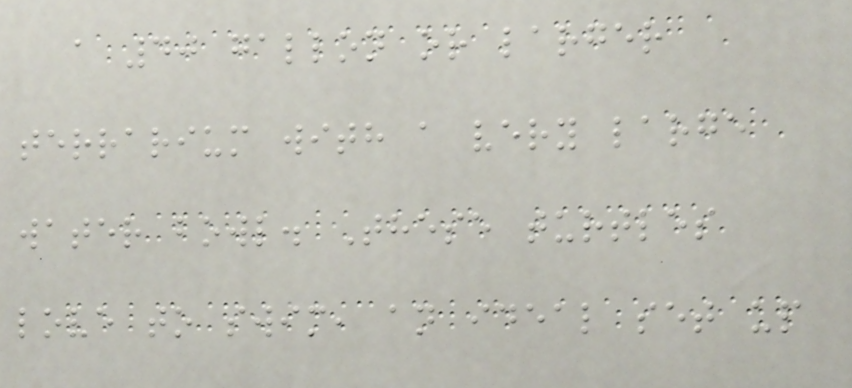a 40 gallon or larger
terrarium with a very large
water bowl. These turtles
love to swim, an ideal set up
